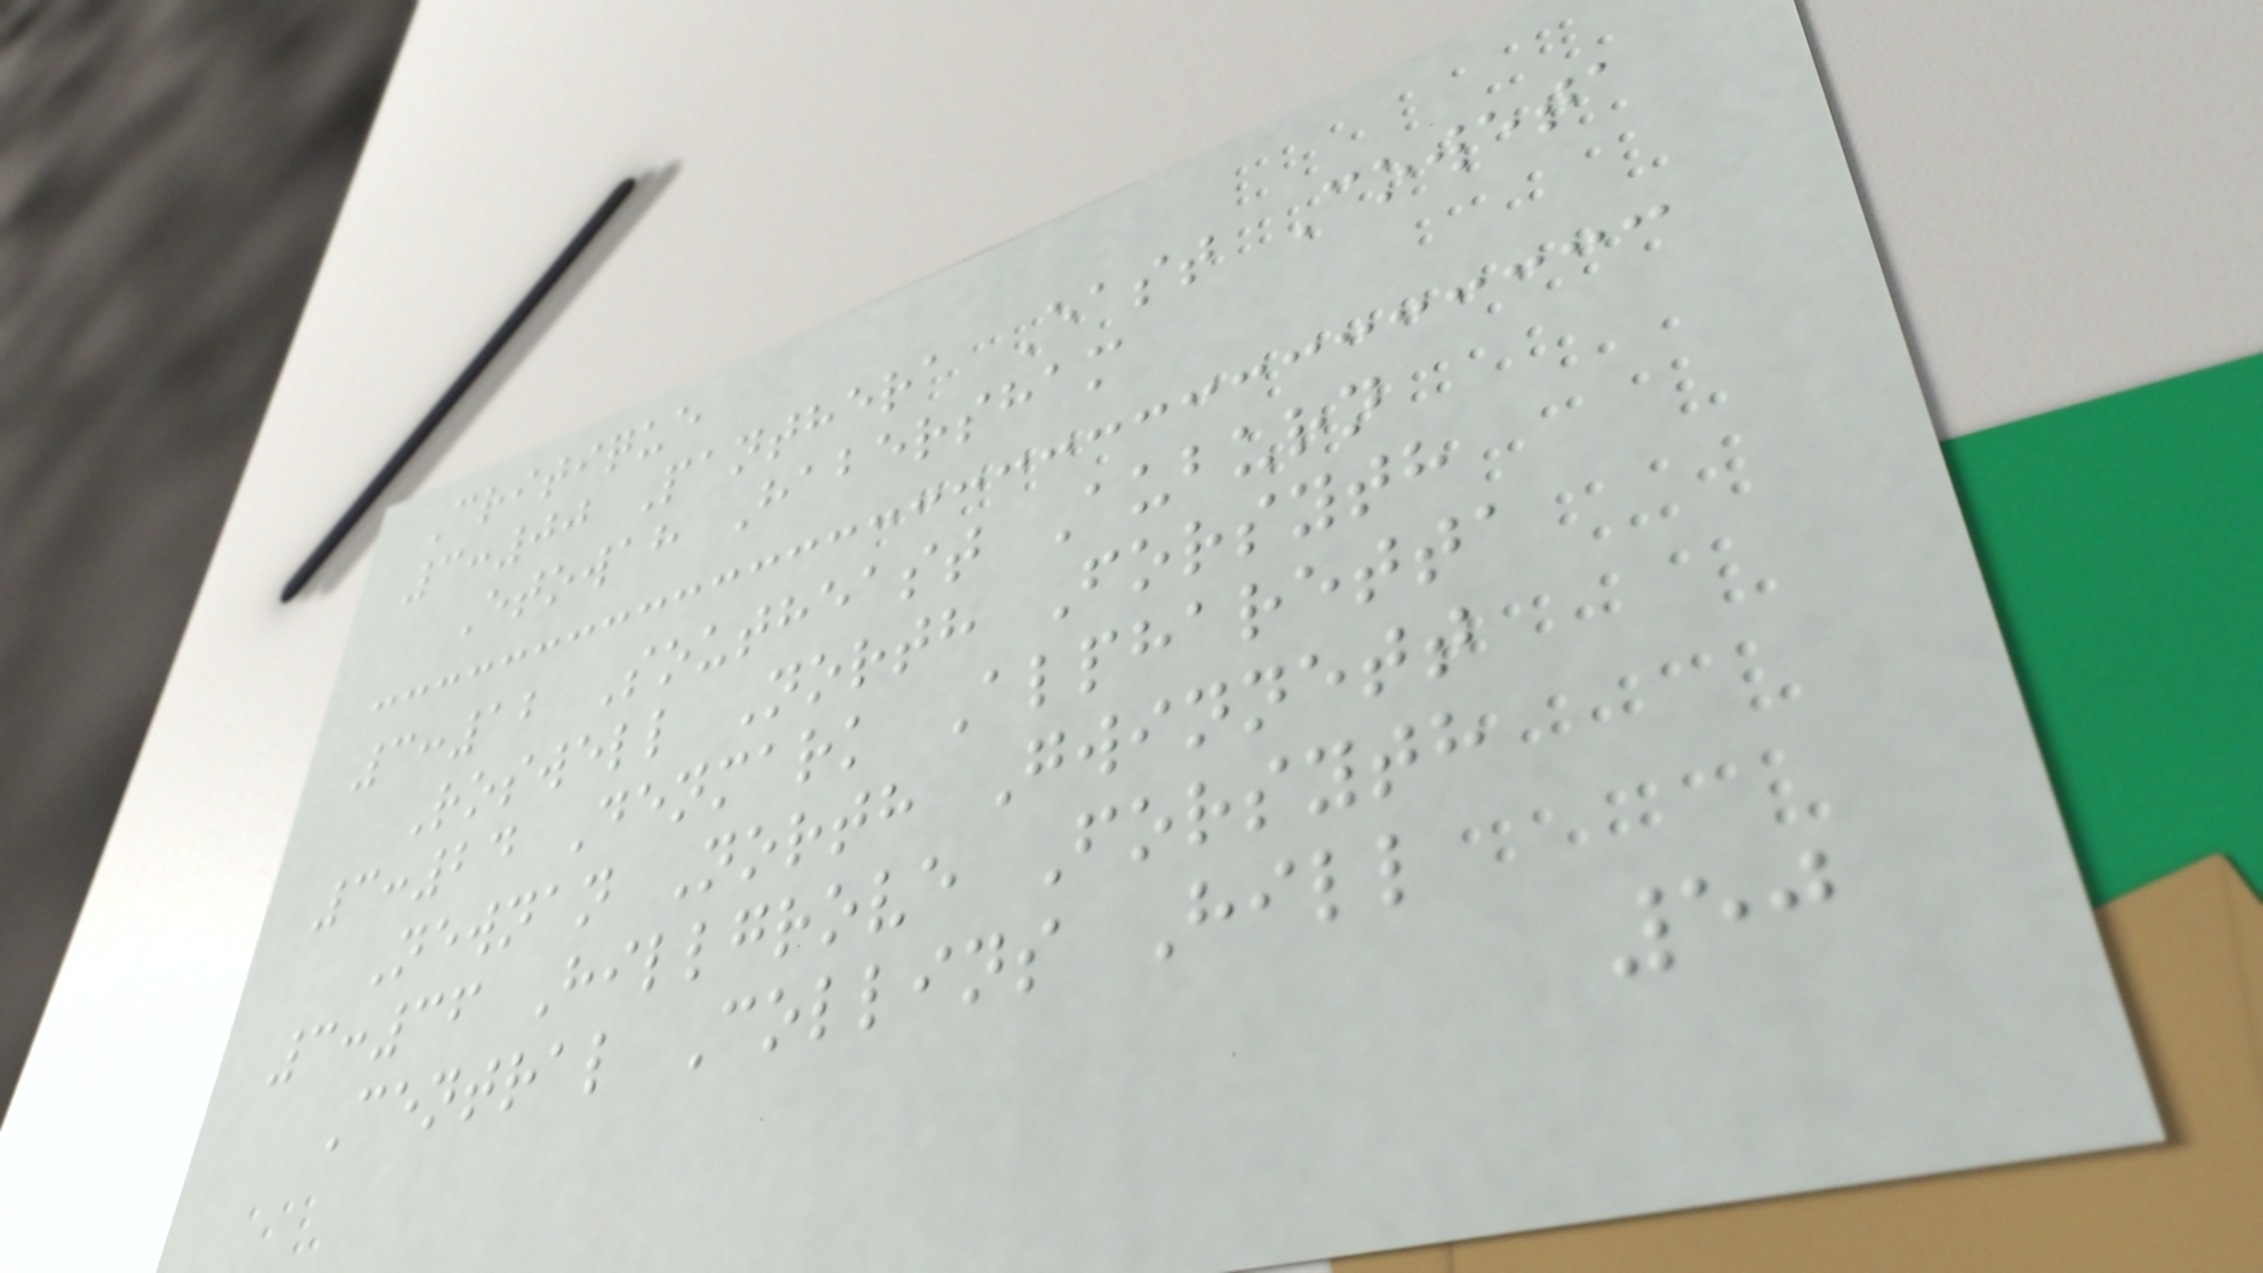Critique
3:00 Panthera East Coweta
Etowah Habersham
3:12 Southeast Auburn
Roswell North Forsyth
3:24 Denmark Alpharetta
Newnan North Gwinnett
3:36 Hillgrove Forsyth
Central Collins Hill
50
